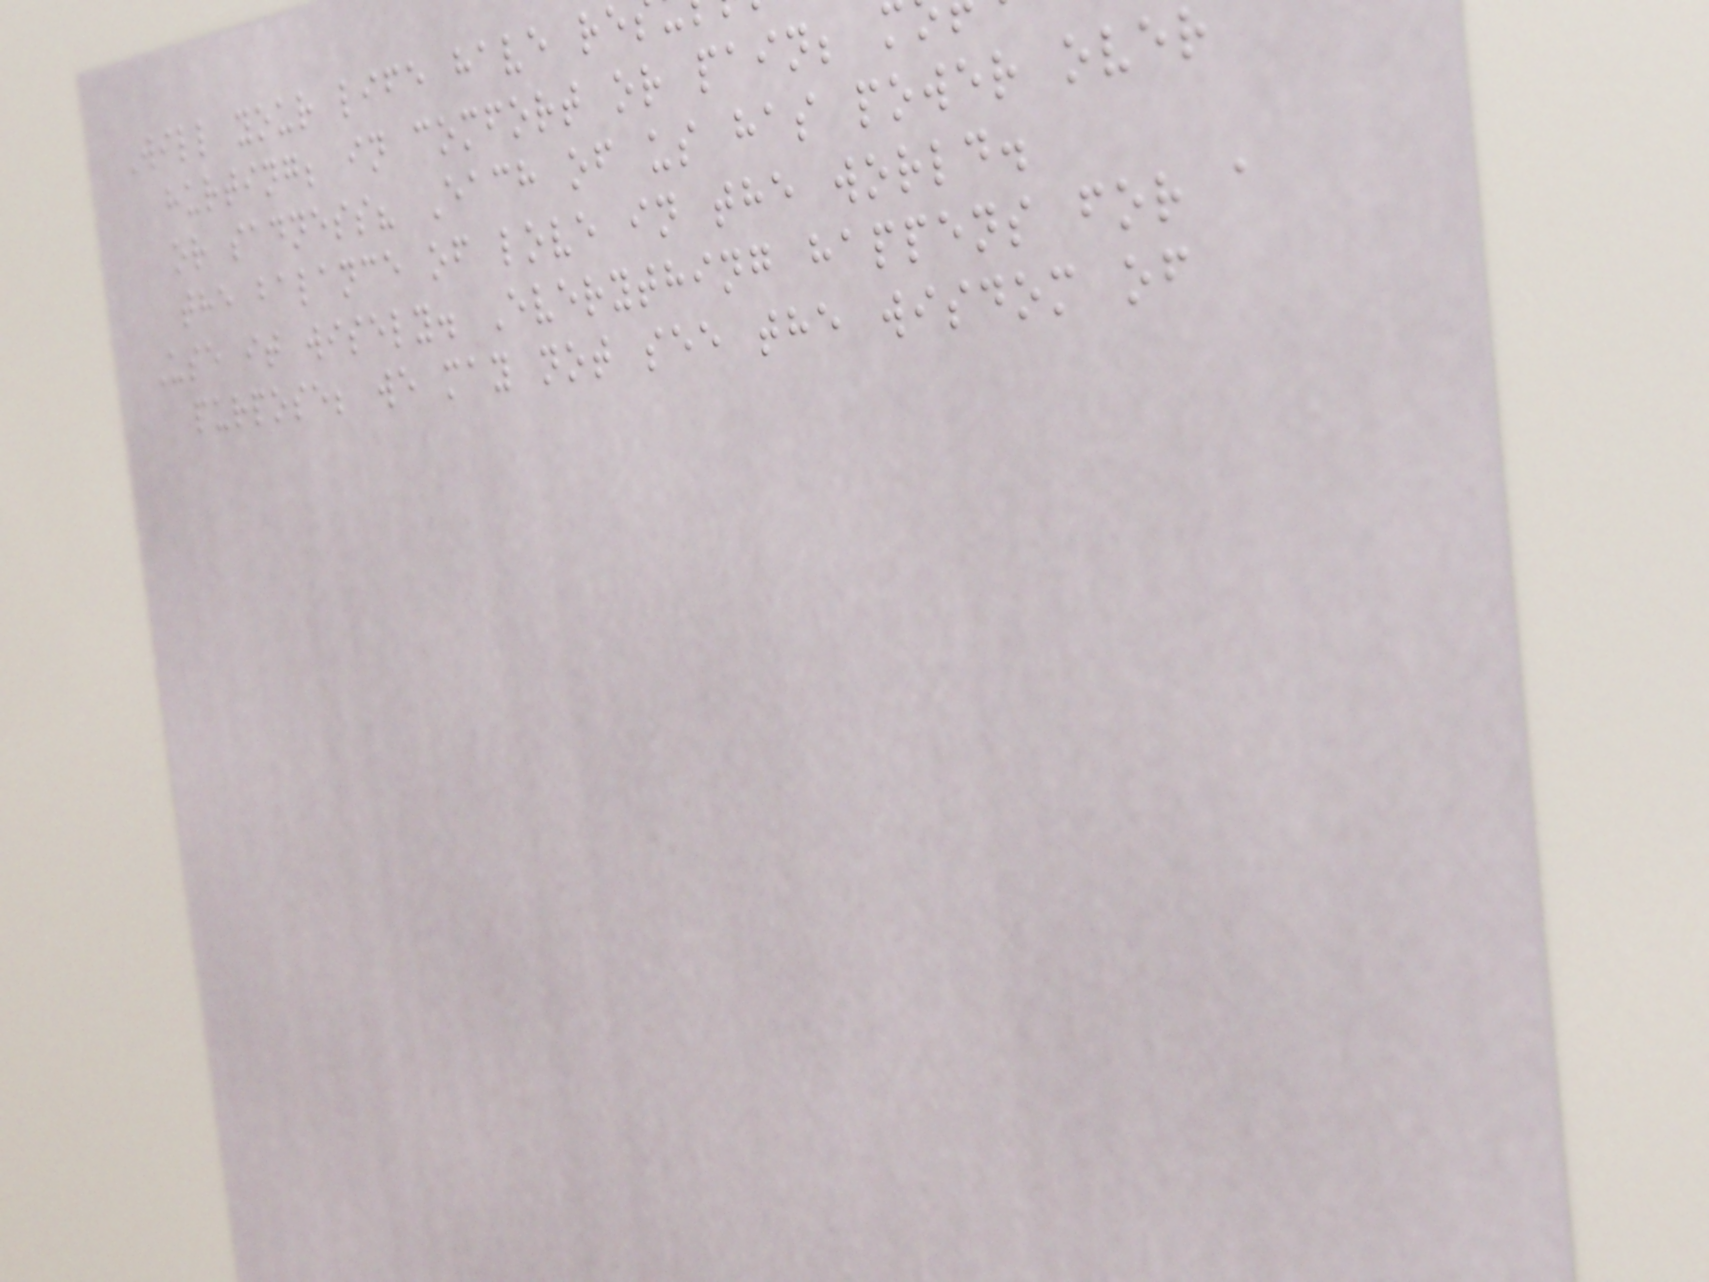Will your life have re
hurting; in comfort or pain;
or sadness? Each of us has power over
the balance of love in the world.
Use it wisely. Everything happens for a
purpose; we may not see the wisdom of
